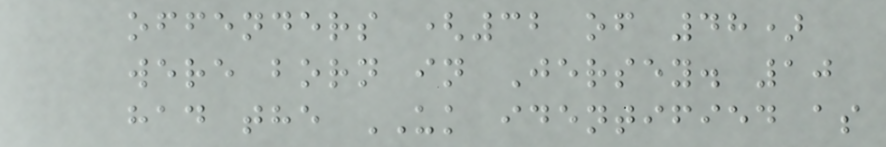offenders (32 of 48)
were born in Jersey. 10
had the UK identified as
